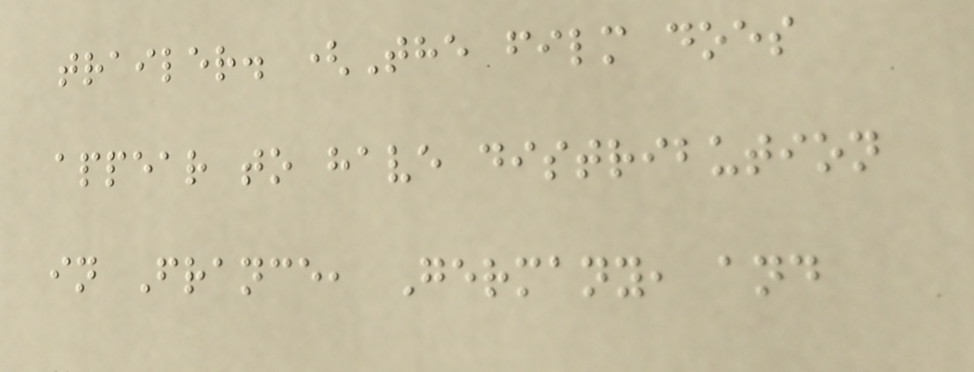trailer. (The film does
appear to have distribution
in France, Germany, and
